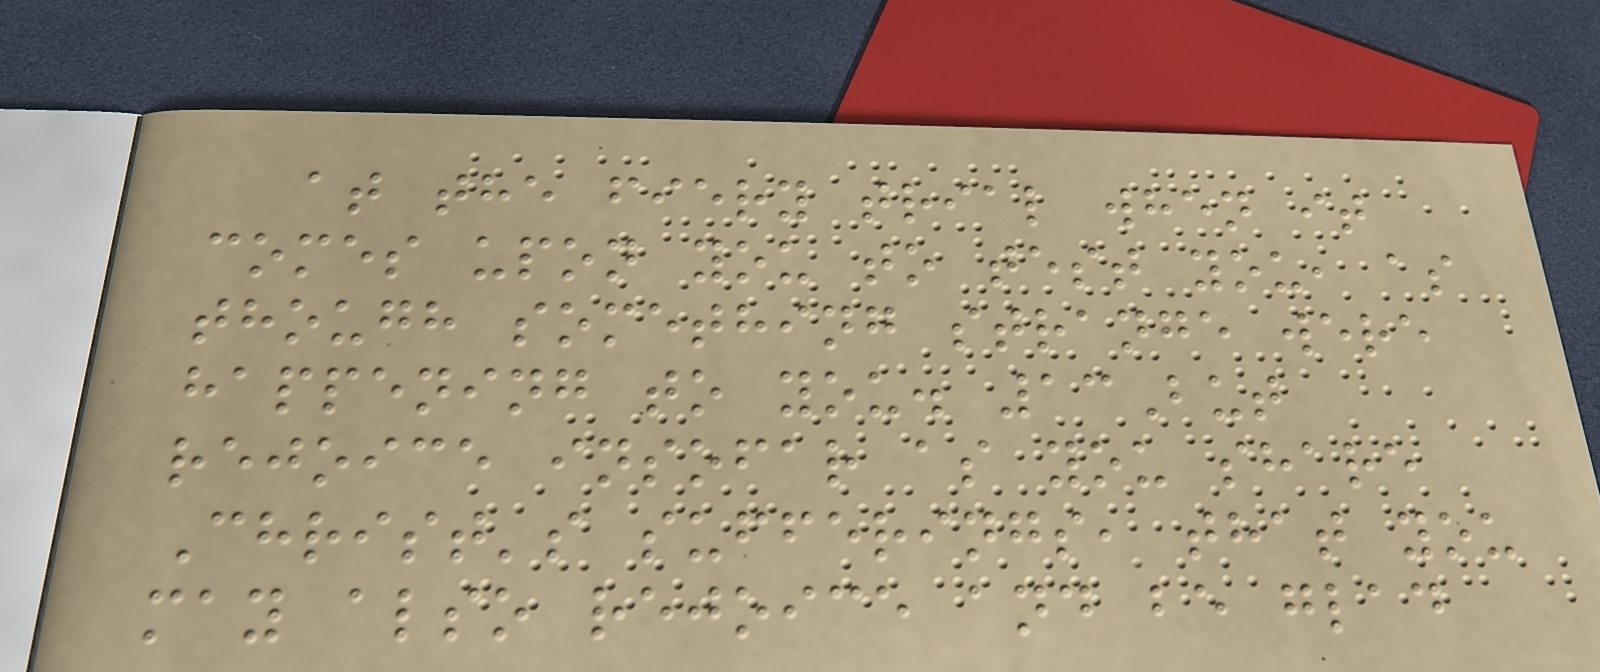at the fiery trial when it
comes upon you to test you, as
though something strange were
happening to you. 13But
rejoice insofar as you share
Christ's sufferings, that you
may also rejoice and be glad
